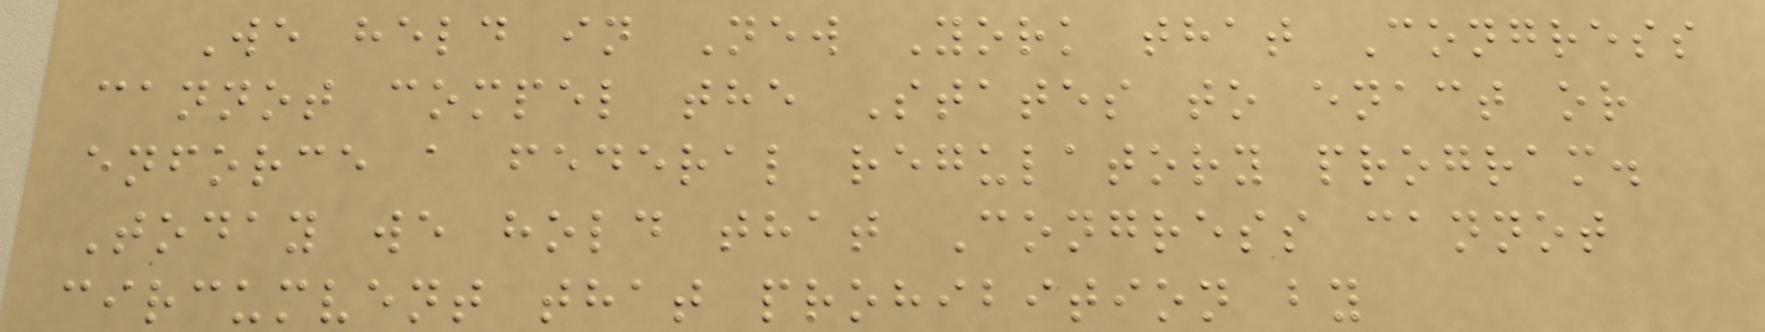We held in New York that Congress
cannot compel the States to enact or
enforce a federal regulatory program.
Today we hold that Congress cannot
circumvent that prohibition by
